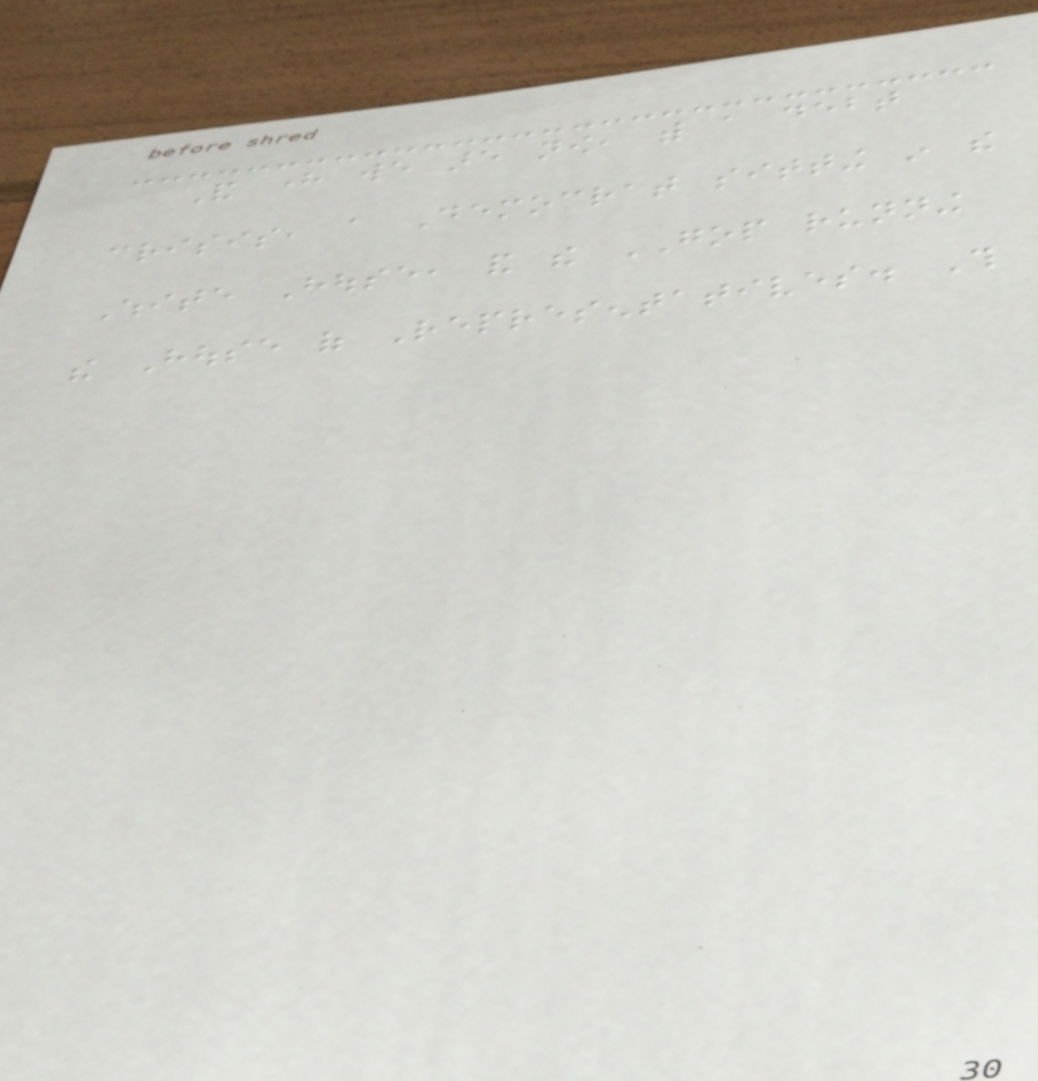And here we are now, with a debt
crisis, a Democrat sitting in the
White House, and the GOP running
the House of Representatives. This
